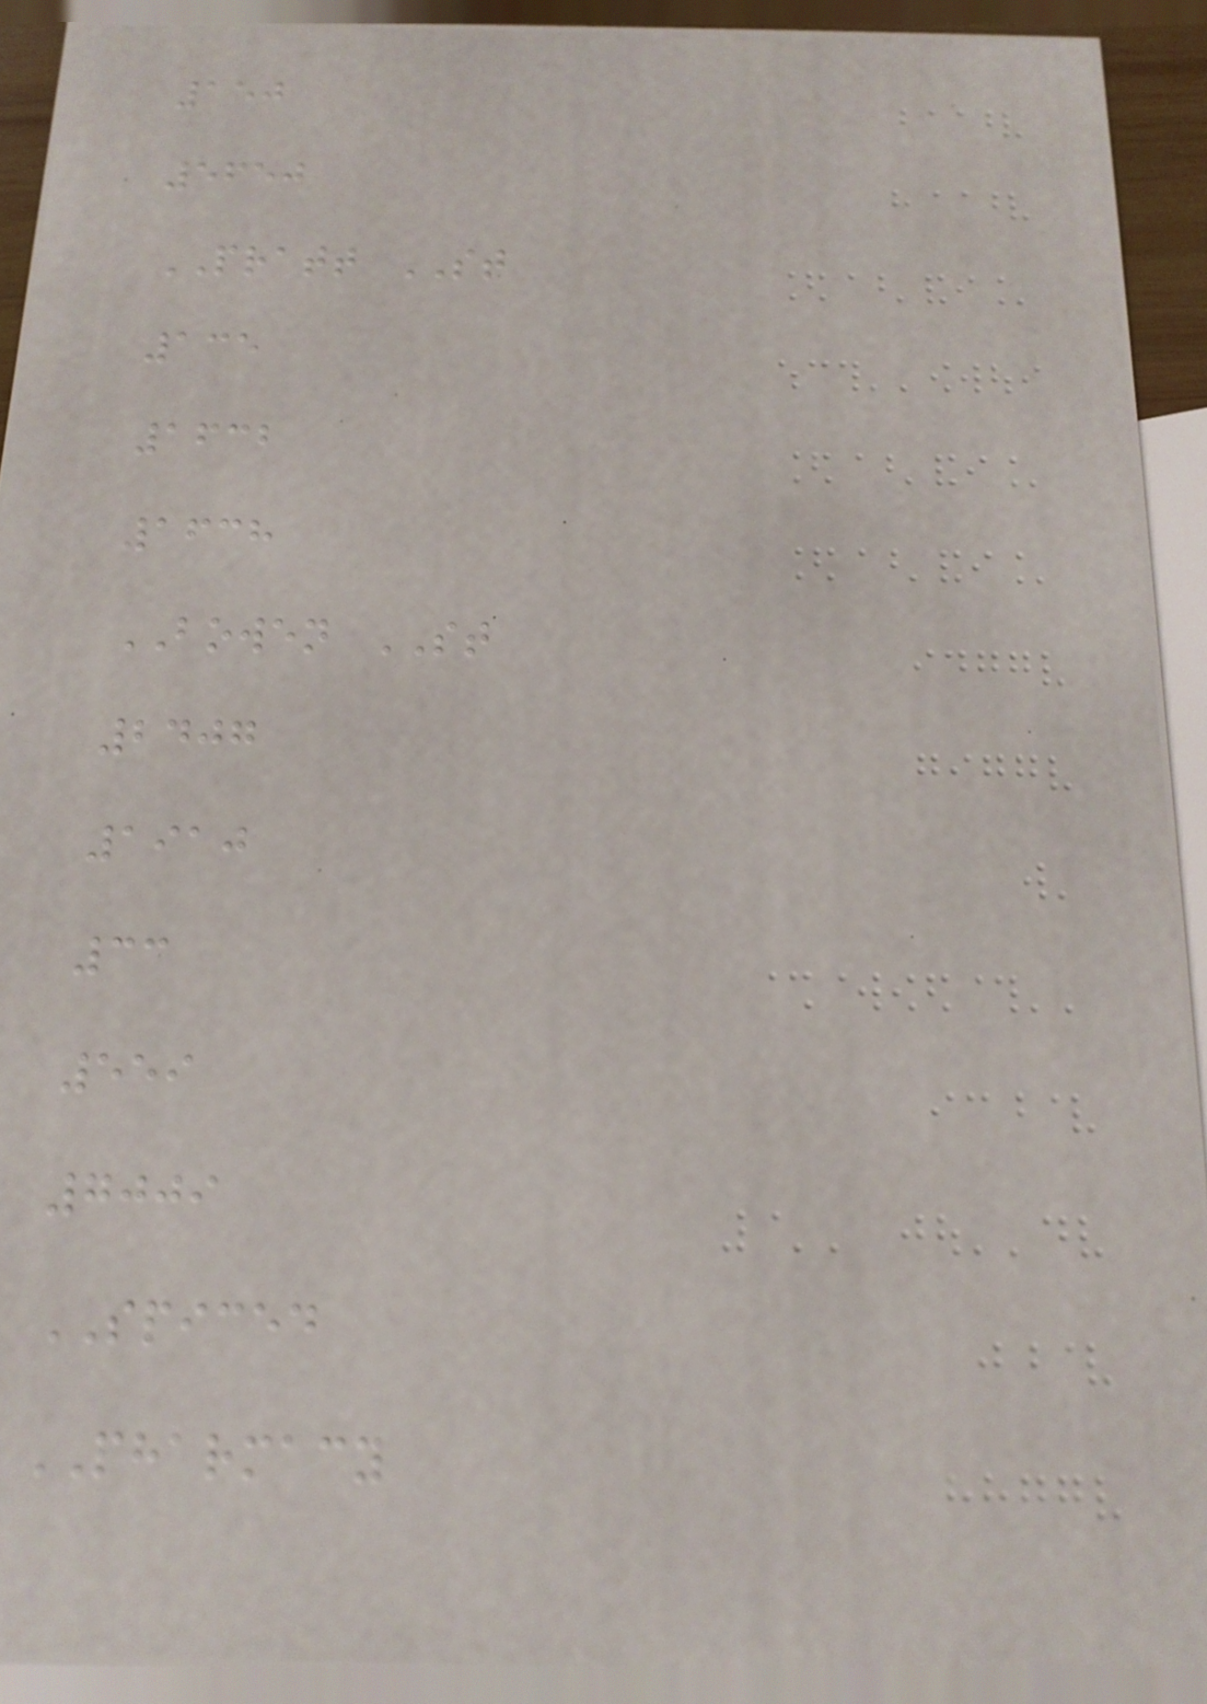150
5650
PRATT ST
135
1632
1638
BOWEN ST
2407
1910
33
559
7009
SPICED
PHARMACY
